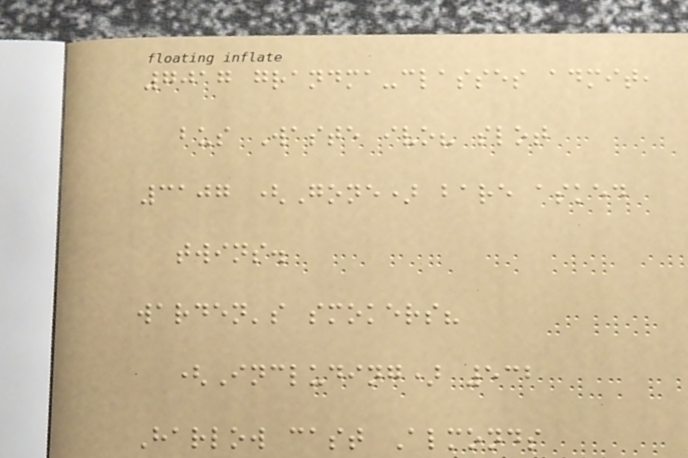7017 grandma-classes admit,
bus Waste ivo? slot
3107 (Gone) bare asked
twins.
warden's smokers?
(Including) 532
Harlow cast Almonds
